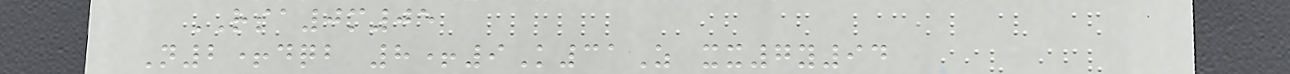RSA0m05
N2+dqb 8+9K31Z xx7y94
